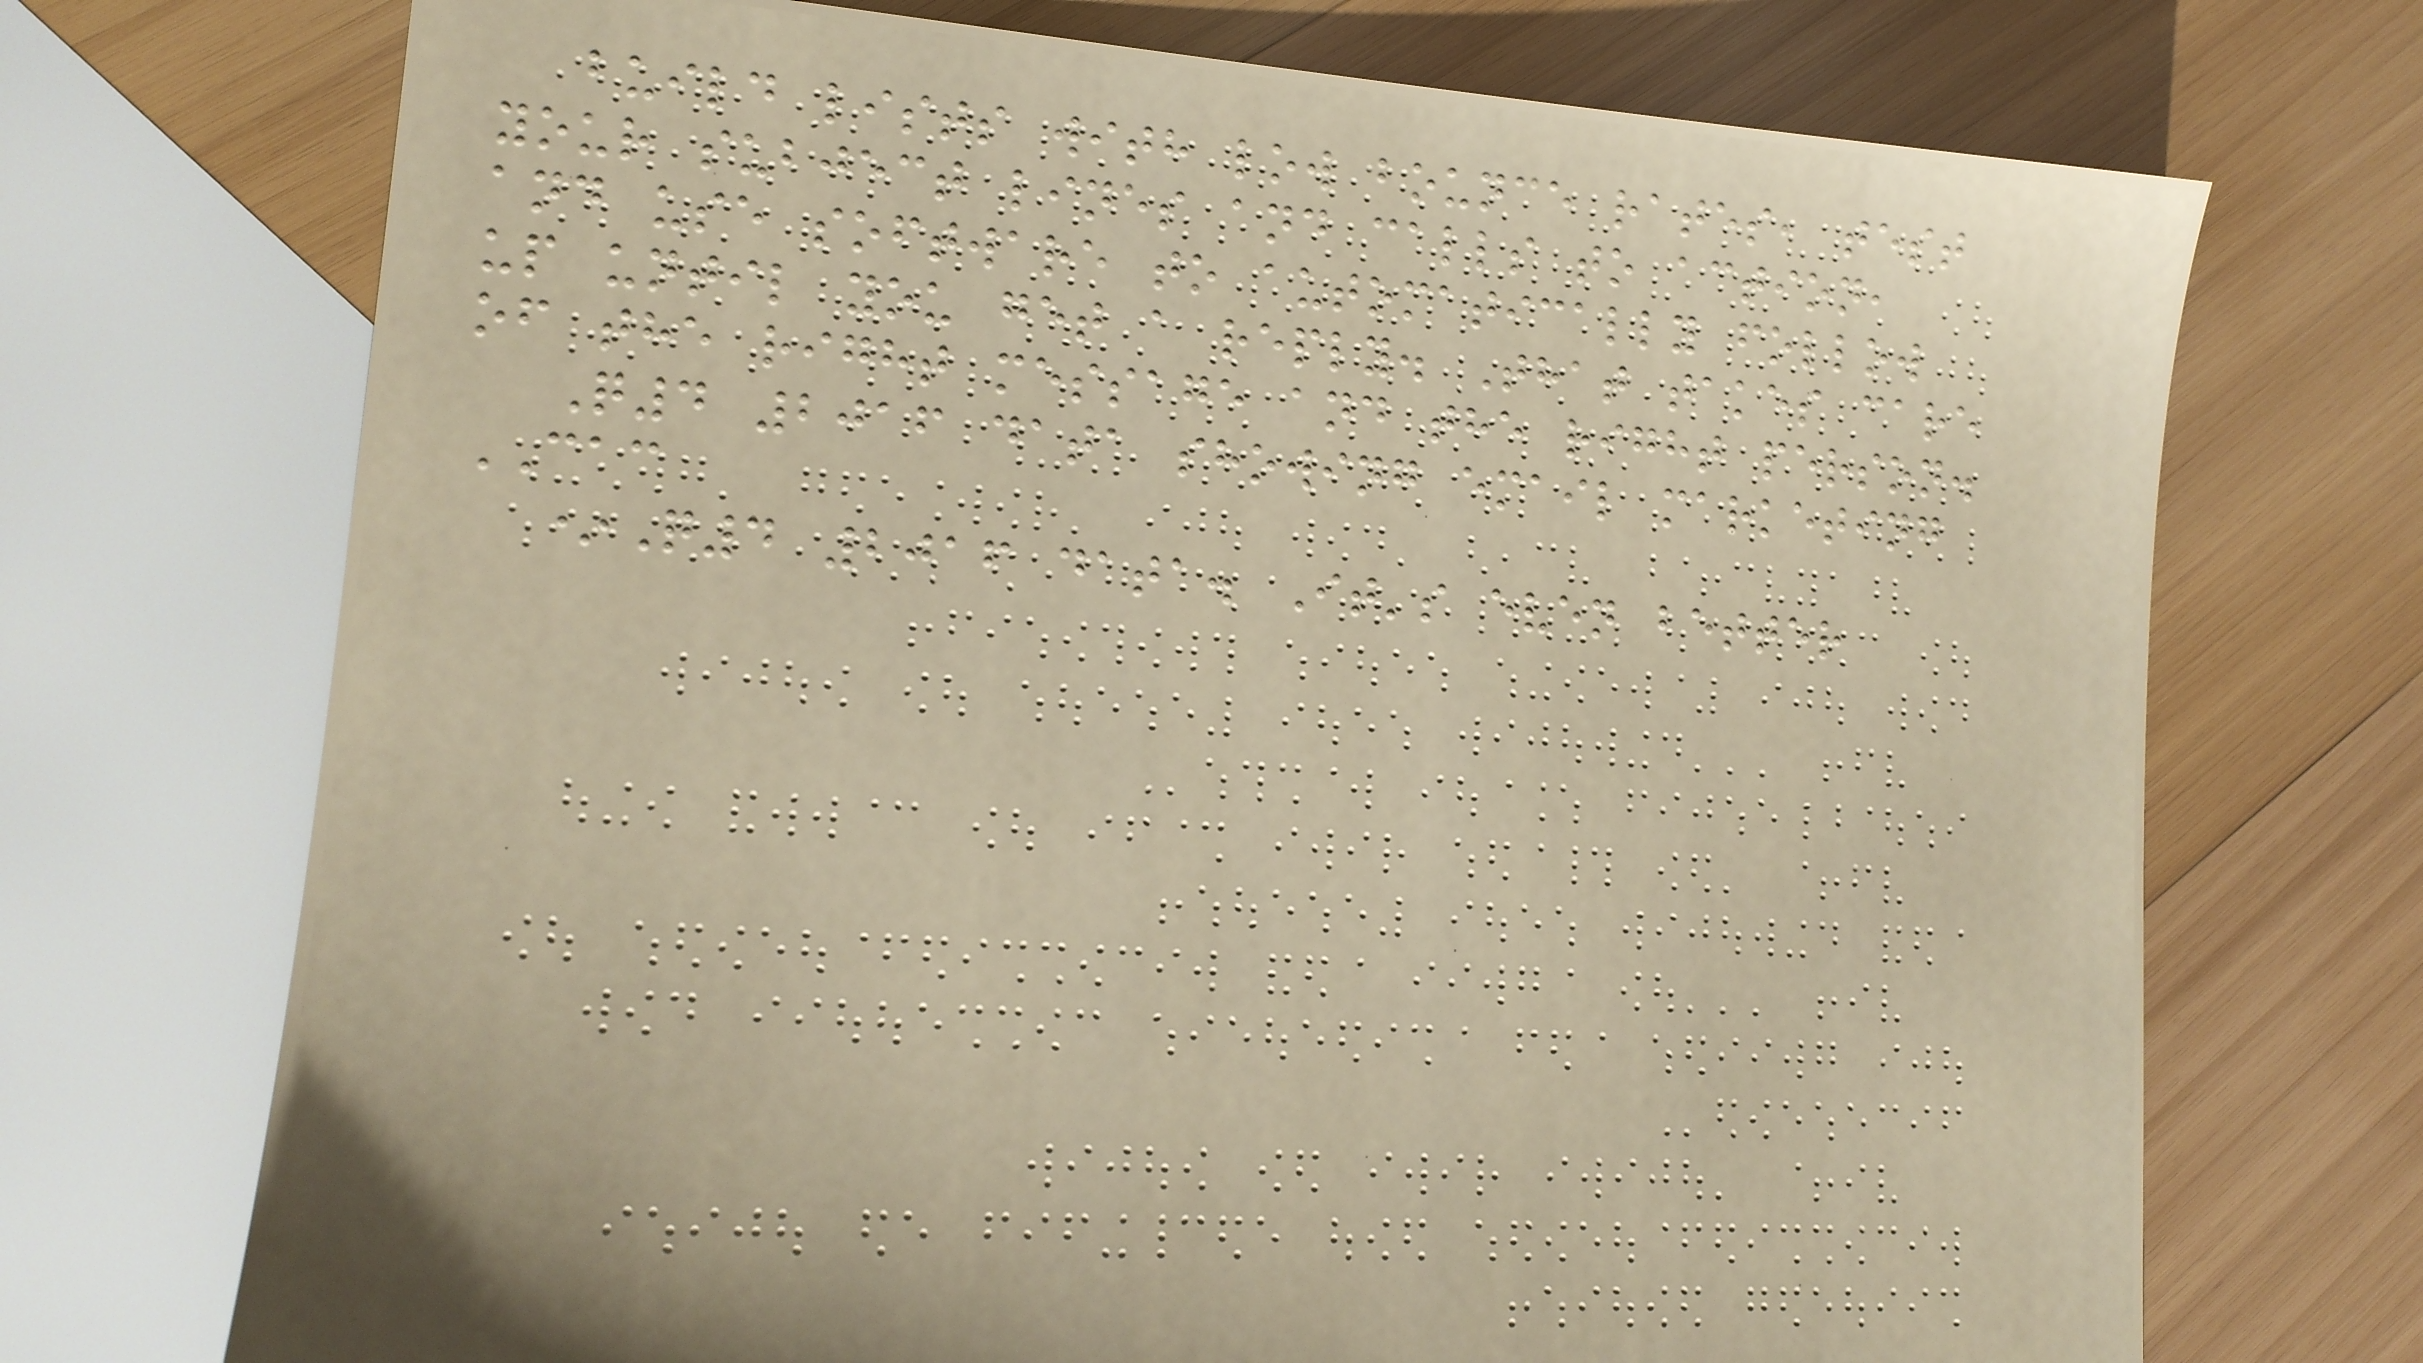build lists with low bounce rates, test
your subject lines and calls to action,
and use software to automatically follow
up until you get a reply. That takes care
of the right message and the right person.
Q4 2016 data showing email marketing
CAC
*Q4 2016 data. It's even better
